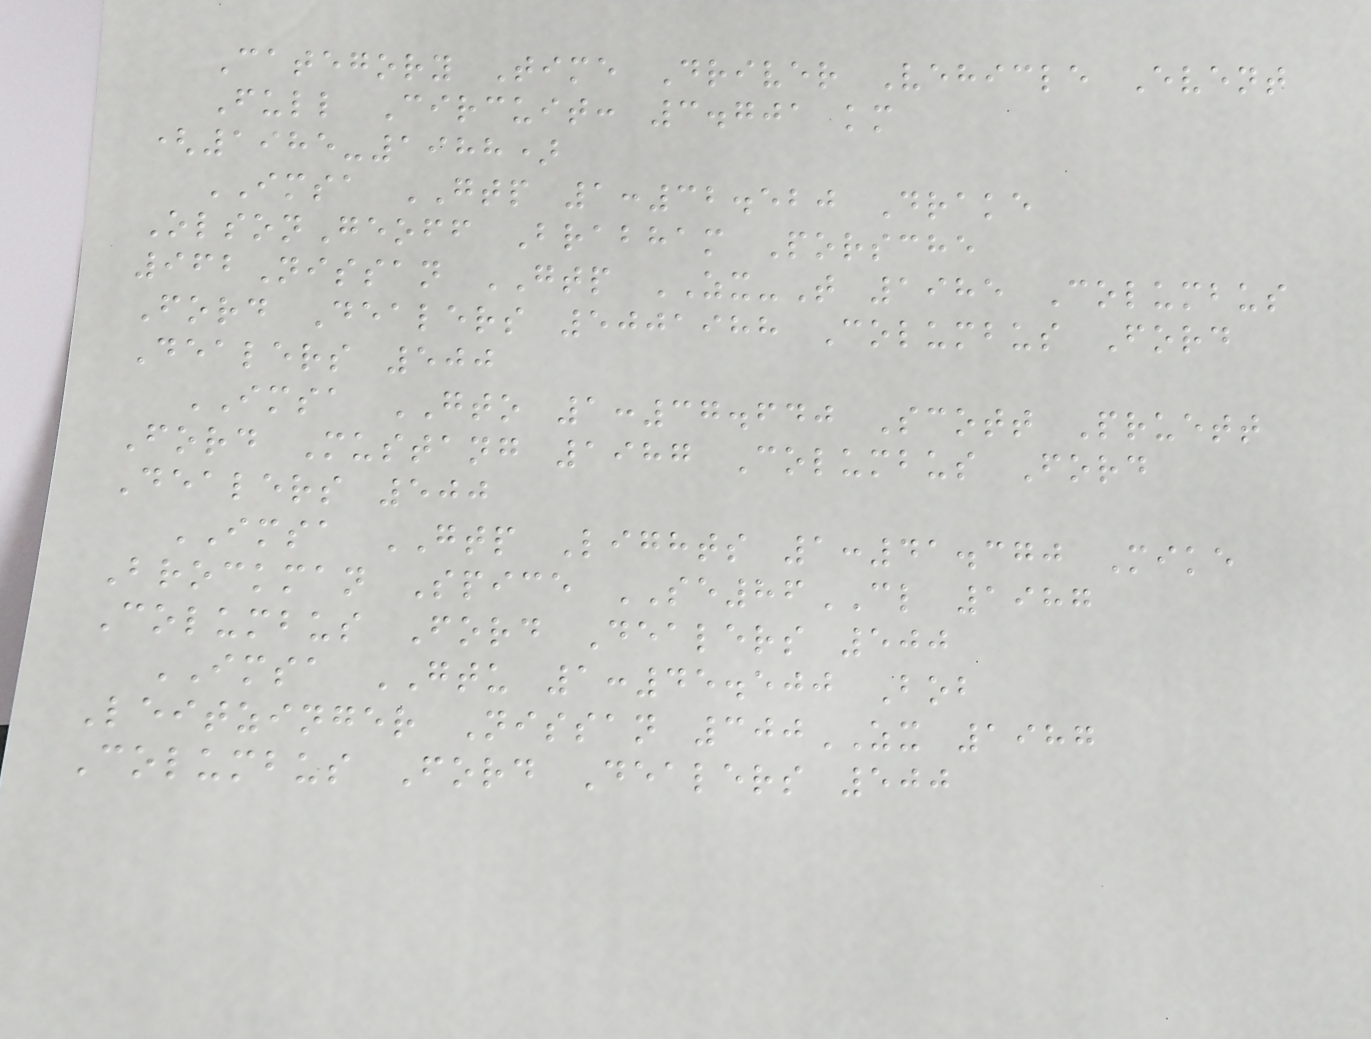Category Time Driver Vehicle Event
Full Circuit: 3.701 km
(1985-1988)
IMSA GTP 1:32.520 Drake
OlsonGeoff Brabham Porsche
962Nissan GTP ZX-T 1985 Columbus
Ford Dealers 5001988 Columbus Ford
Dealers 500
IMSA GTO 1:37.640 Scott Pruett
Ford Mustang 1987 Columbus Ford
Dealers 500
IMSA GTP Lights 1:41.370 Mike
Brockman Spice SE86CL 1987
Columbus Ford Dealers 500
IMSA GTU 1:45.500 Bob
Leitzinger Nissan 300ZX 1987
Columbus Ford Dealers 500
